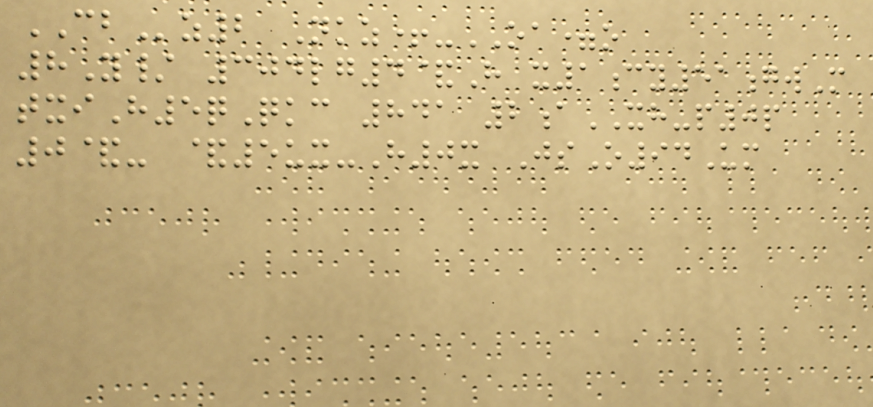CBz2 Nkz+-OA=o
8Y/ 304lg4&H x1cy51gwM
txiH5qQkc 841 2aXH-p0p
0&- &5ux-H0x JsO94Um
